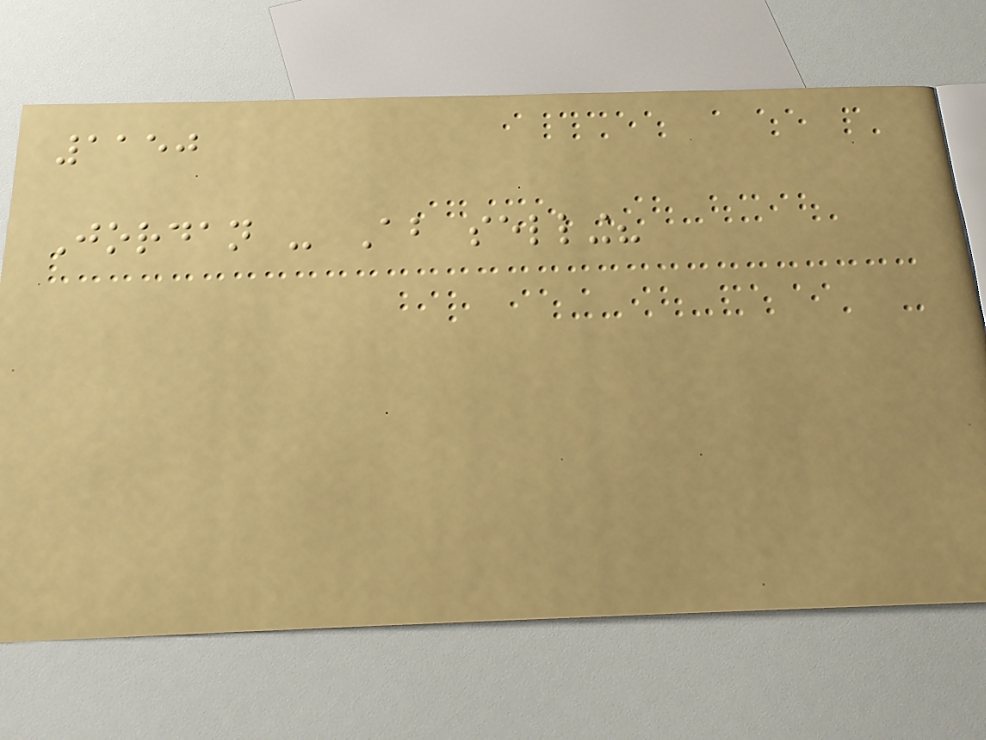1150
Jordan - About selling?
